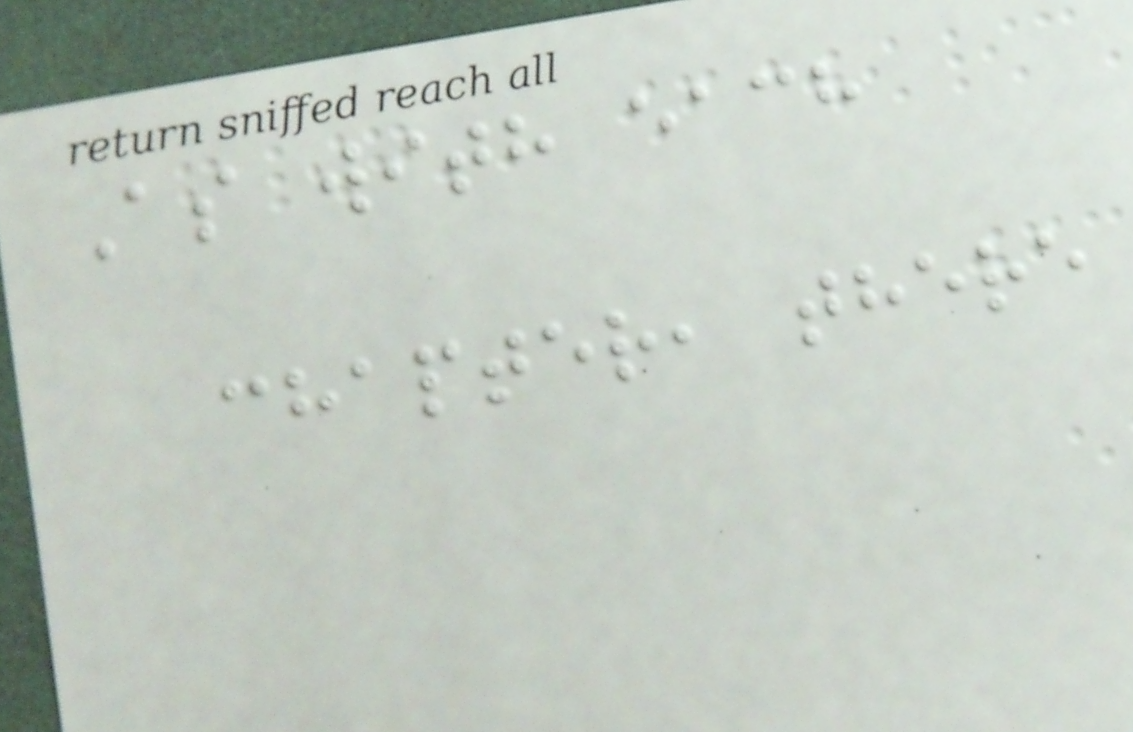As with each
chapter, there
